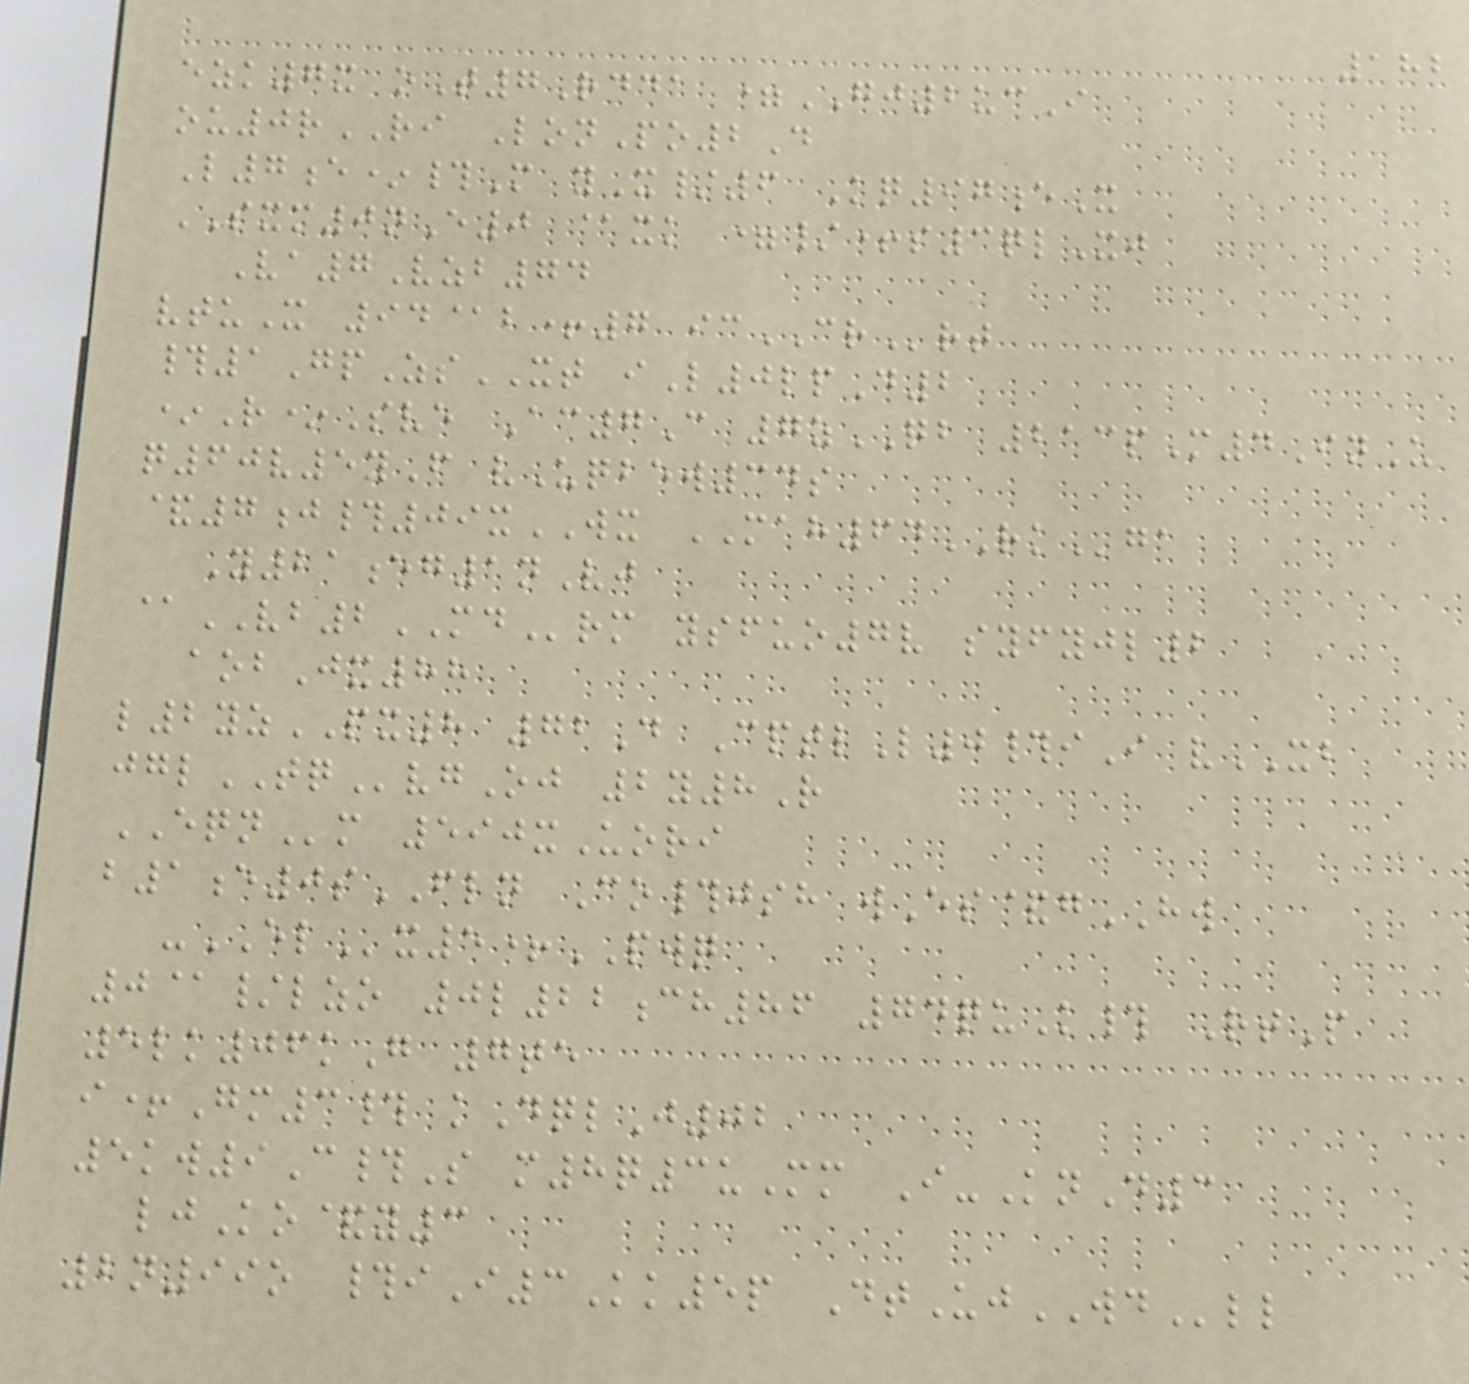182
ezk7x oT7Rdda =GJ2ucI
ou0rRI LonPo2D
L7e*#M yX/6 Kq97eX
SXM0nE0 @xk =/+s3qlXj
Va7Vzb74
vtuX 94@b+7 icCRrt
#1GpZsXT iL0lpD2
*R*Sve Ac7C 7zQB 213pM4InU
q60v5yF vUqbew34s
&7j#09xWX MAH64RKga
Y21eg1nVj
@VB2MDrm ysfuo7v syfyjl2
aobJx88
l2yzPX8 72D CptlL0#iI vXB
jglTQvgOj 2y8R
EQNm 590xUori
b1e0sFLN Co#jsh wEs&gHW
-ELx5+PWQ
0@/lzo 0l22ch86 74quK# RtP
5lk06kG 7te
i+Gm3# kDqlJ02
5kw9C#S m8q3uMm I-KnD3
ljKo&y3
2n99o #iI3Kk5p DtUjWDll
